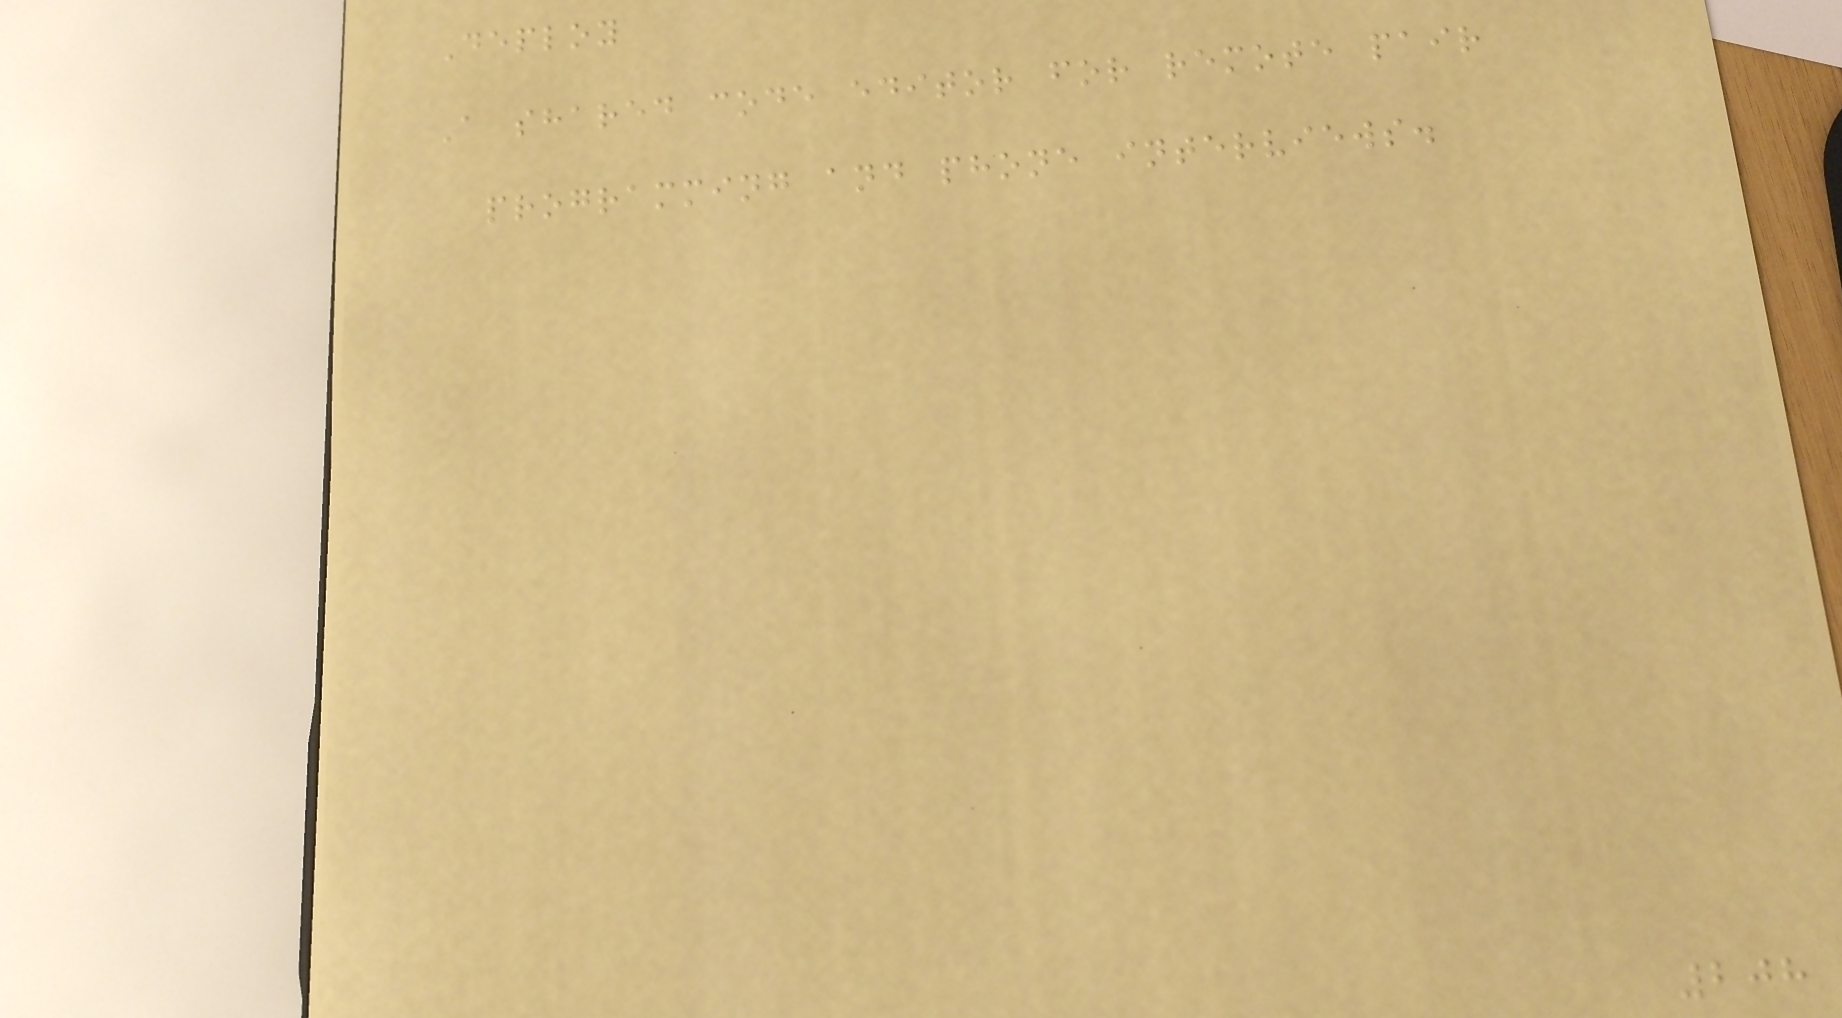Deploy
A shared code editor for remote pair
programming and phone interviews.
208
